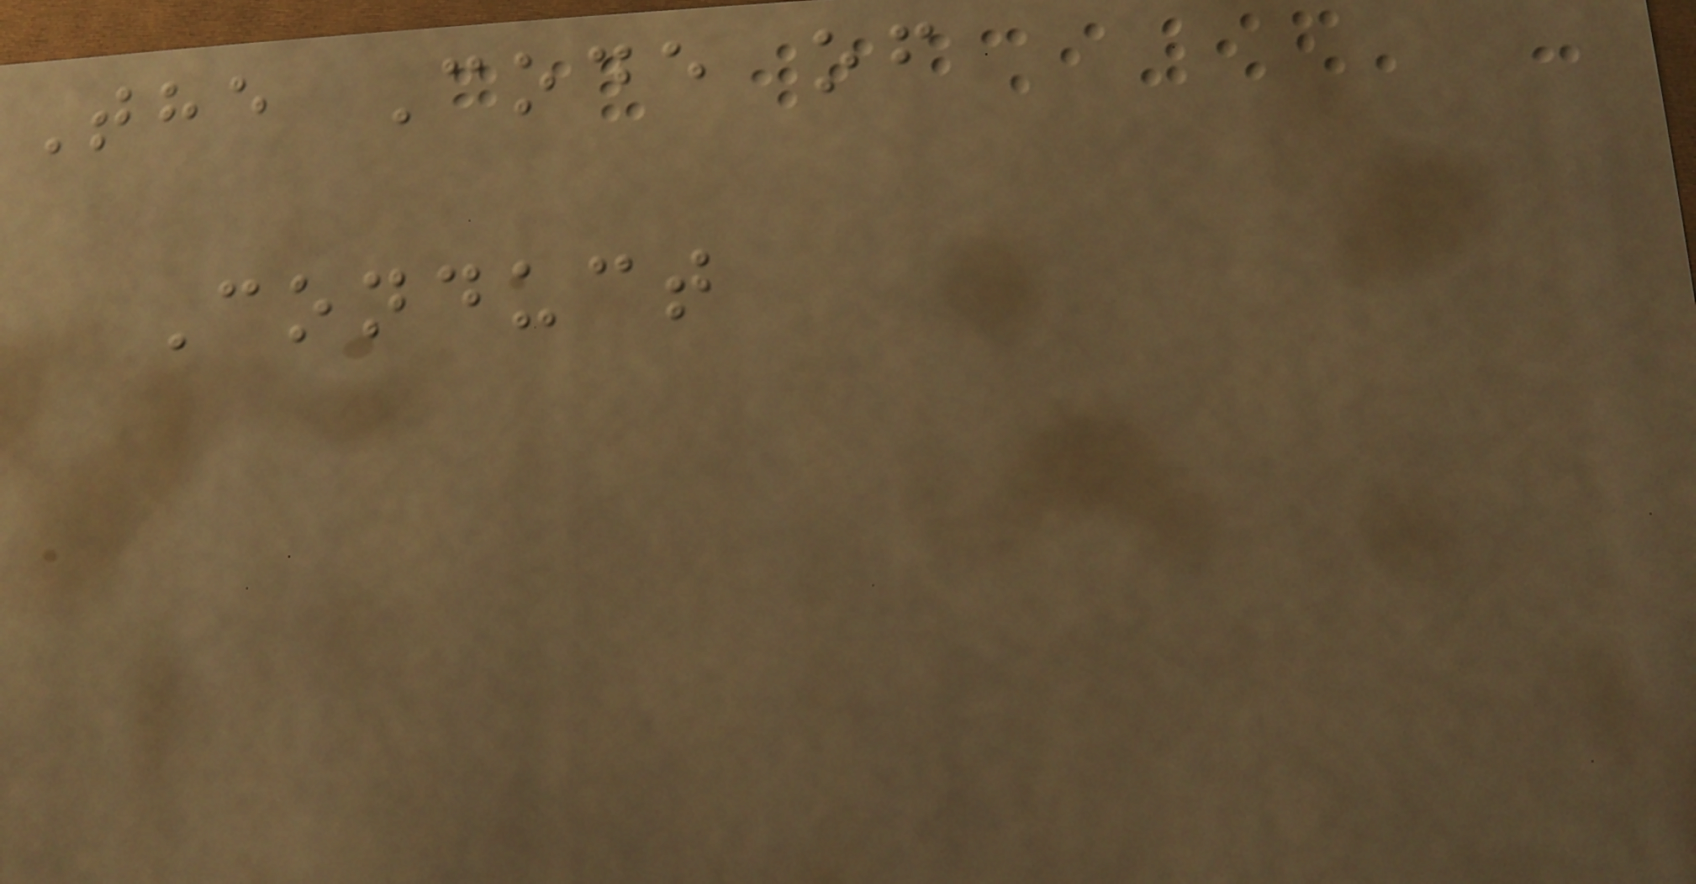The Code of
Conduct
